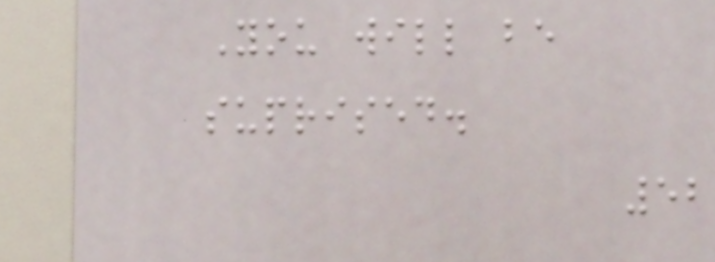You will be
suprised.
52
